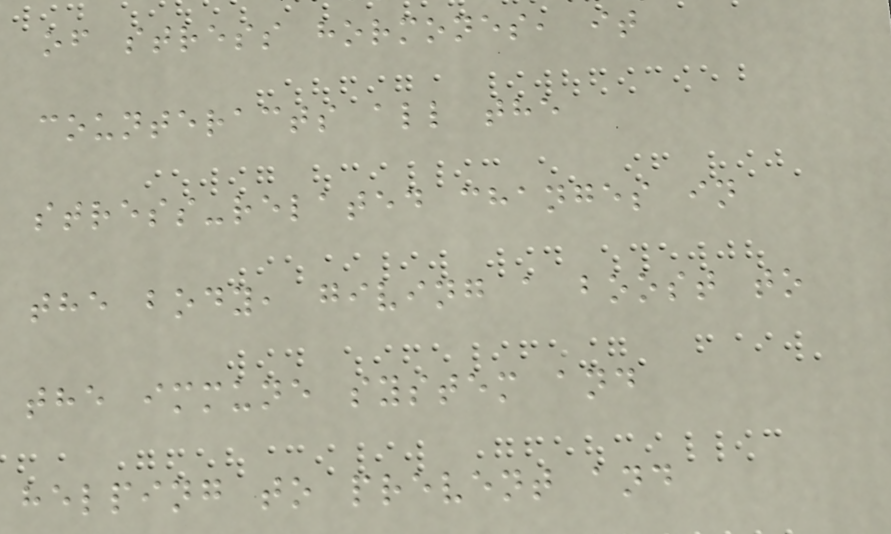of stress hormones, it
counteracts all the
stress-related changes in
the body, giving a boost to
the immune system and
helping to prevent and
